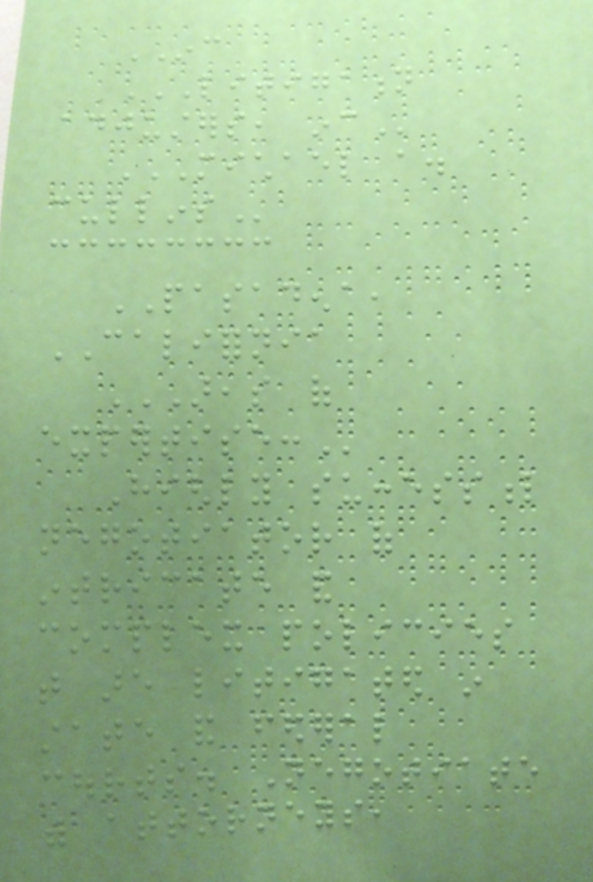INC
LITIGATION
ADJUSTERS, INC
MICHAEL A.
CULLINS
PASADENA,
CALIFORNIA
AREAS OF
EXPERTISE:
Highly successful
negotiator of
intricate and
complex policies
that are litigated in
state and federal
courts. Negotiate
with attorneys,
